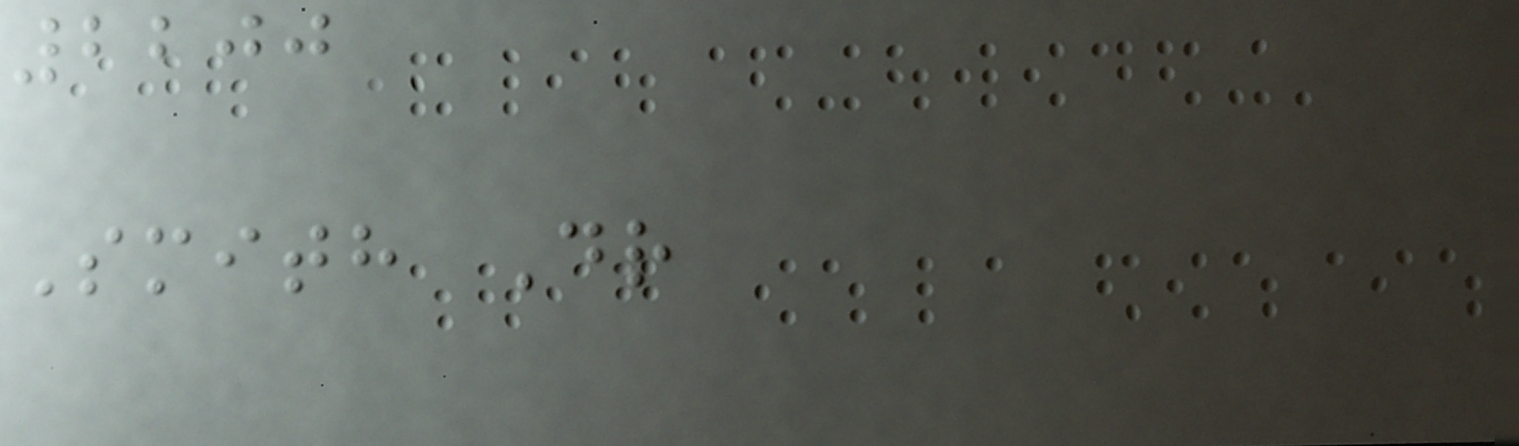2200
Smith Dr
